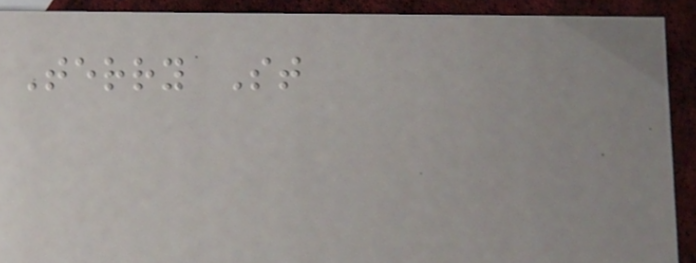Terry St
